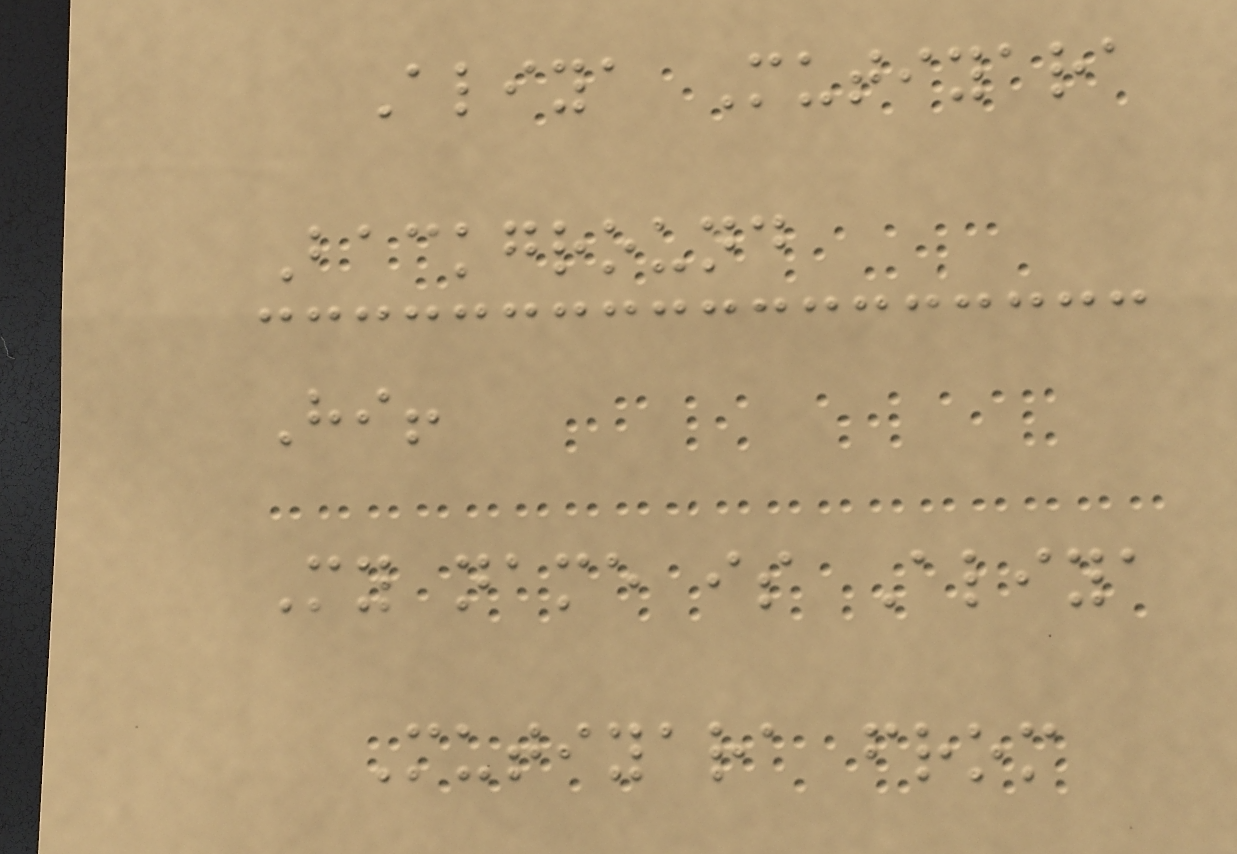Aliya Mutiyara
Background
Hi!
My name is Aliya
Mutiyara from
